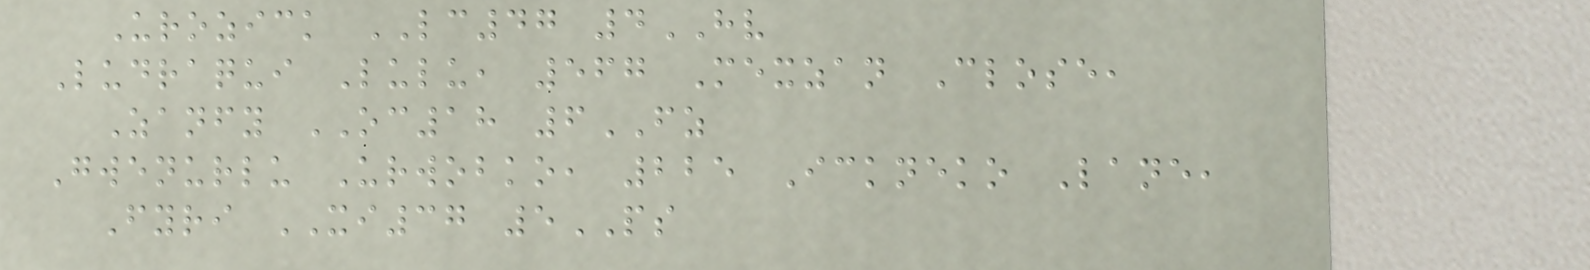Urozick LC47 4HV
Ludraqui Lulu, 567 Mexzan Close,
Zanfy OC18 6FZ
Gwenurlu Urwobko, 225 Ickneko Lane,
Fyri XI37 5PS
